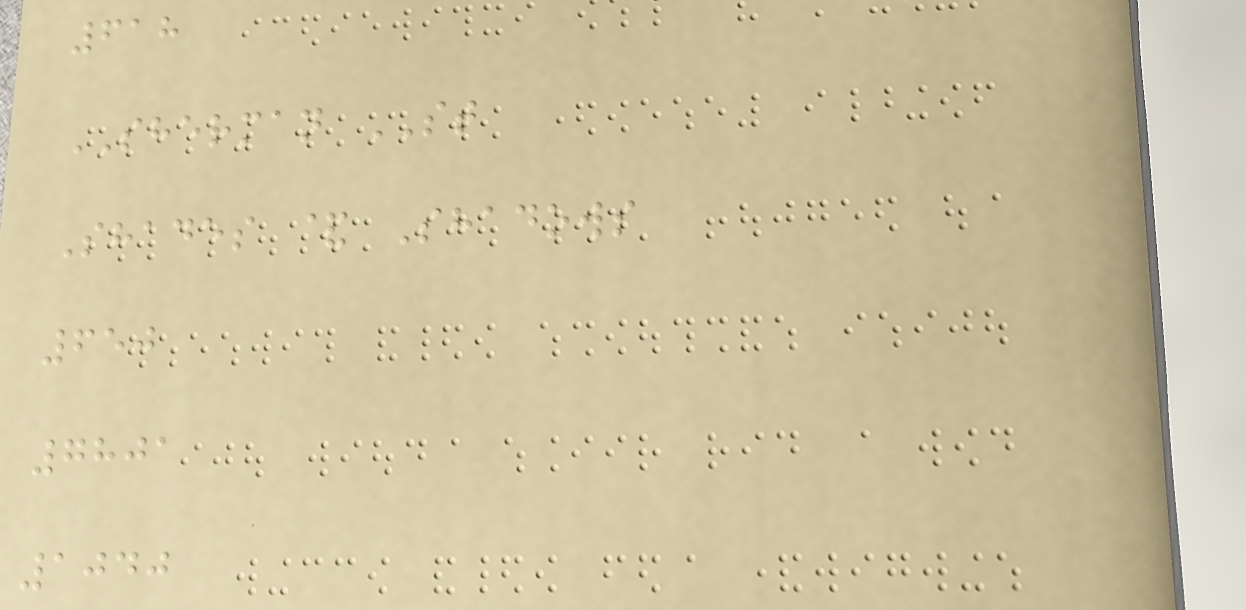618
SHERMAN ST
Shades & Shadows
650
7801
1040
